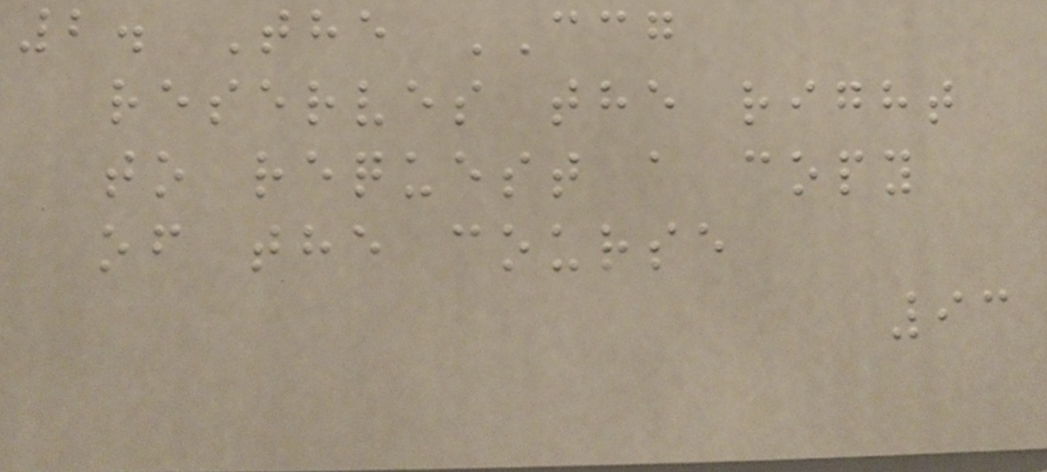2. The CCG
reserves the right
to request a copy
of the course
93
